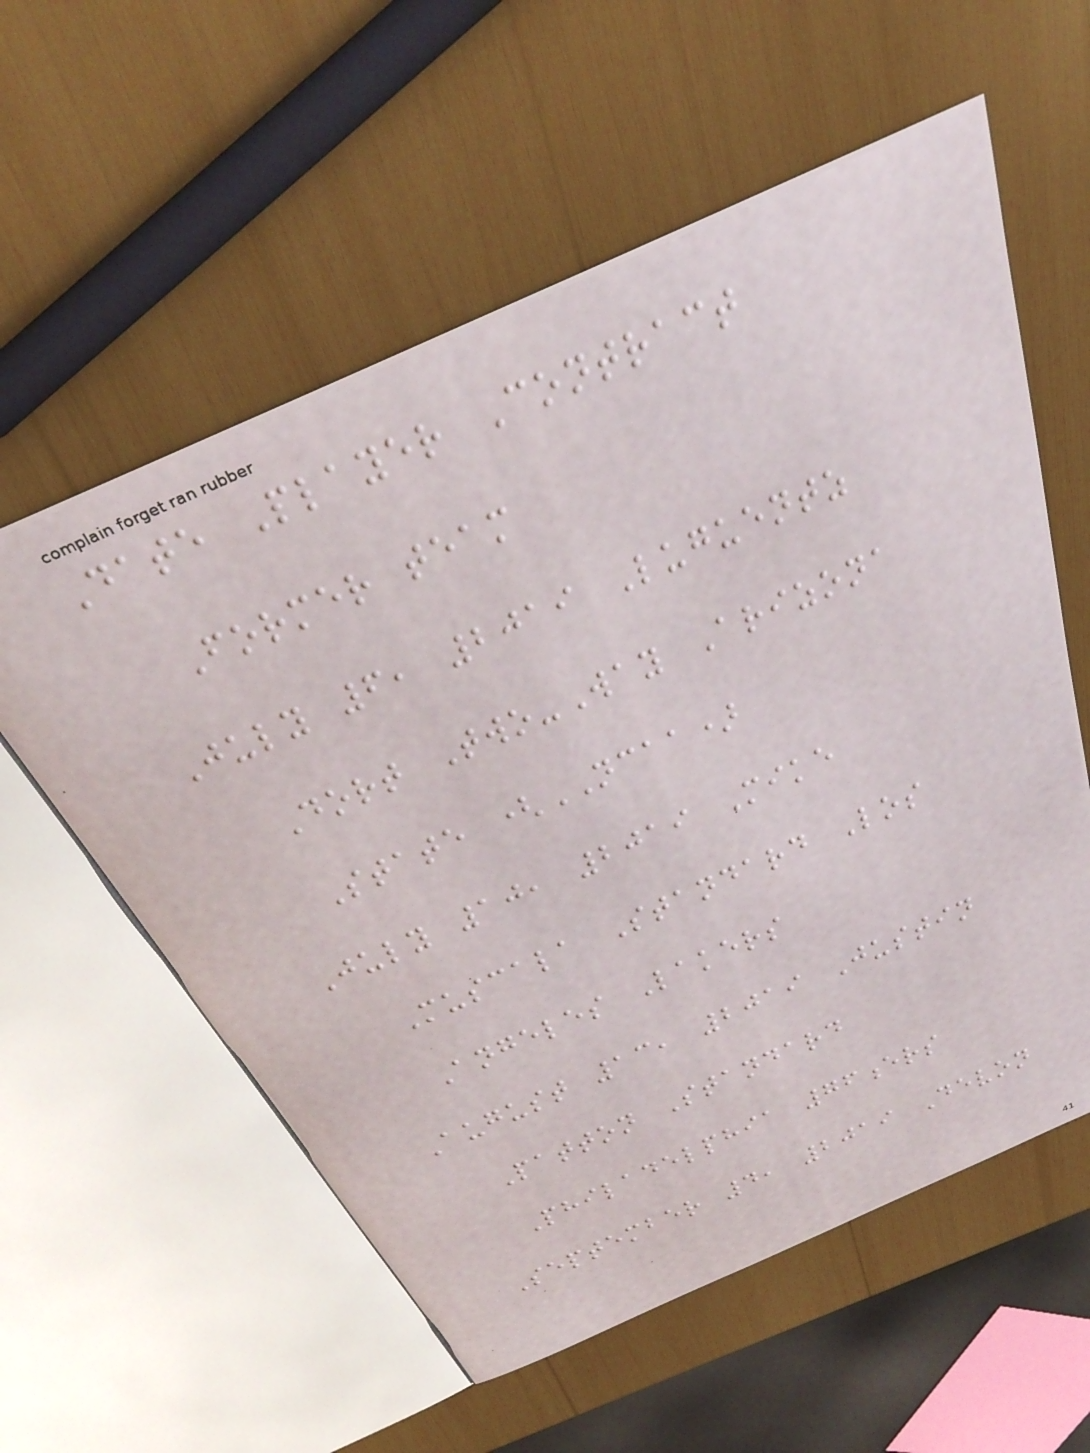Date Player Contract
Former team
July 6, 2019 Luguentz
Dort Two-Way Arizona
State (NCAA)
July 10, 2019 Mike
Muscala Standard Los
Angeles Lakers
August 13, 2019 Justin
Patton Standard
Philadelphia 76ers
September 4, 2019 Devon
